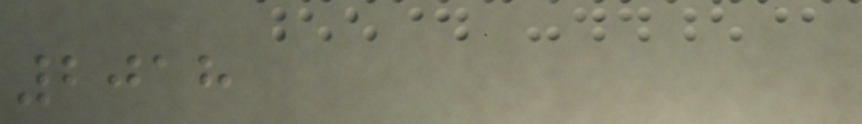2018
